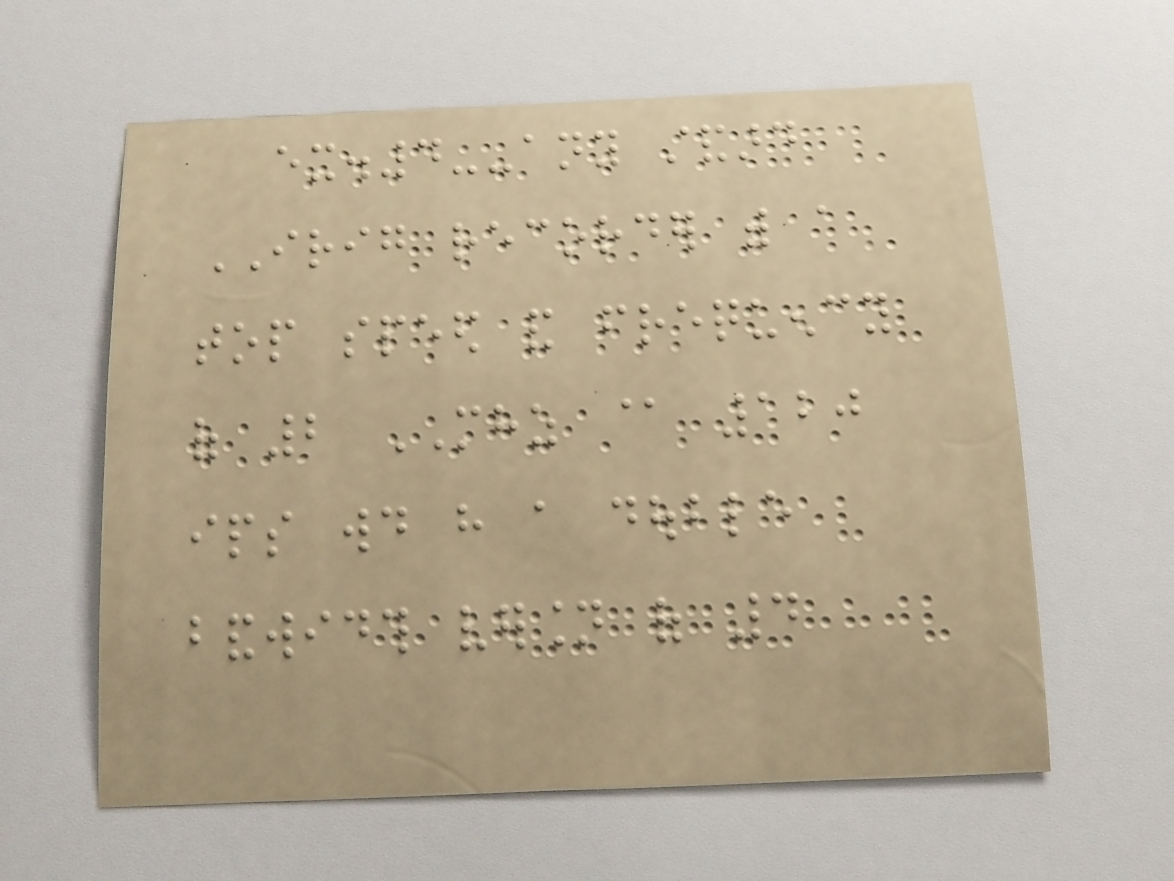ex.4--any standard
IRIG recorder with a
top speed and frequency
of 2 MHZ @ 120
ips would have a double
bandwidth version of 4
